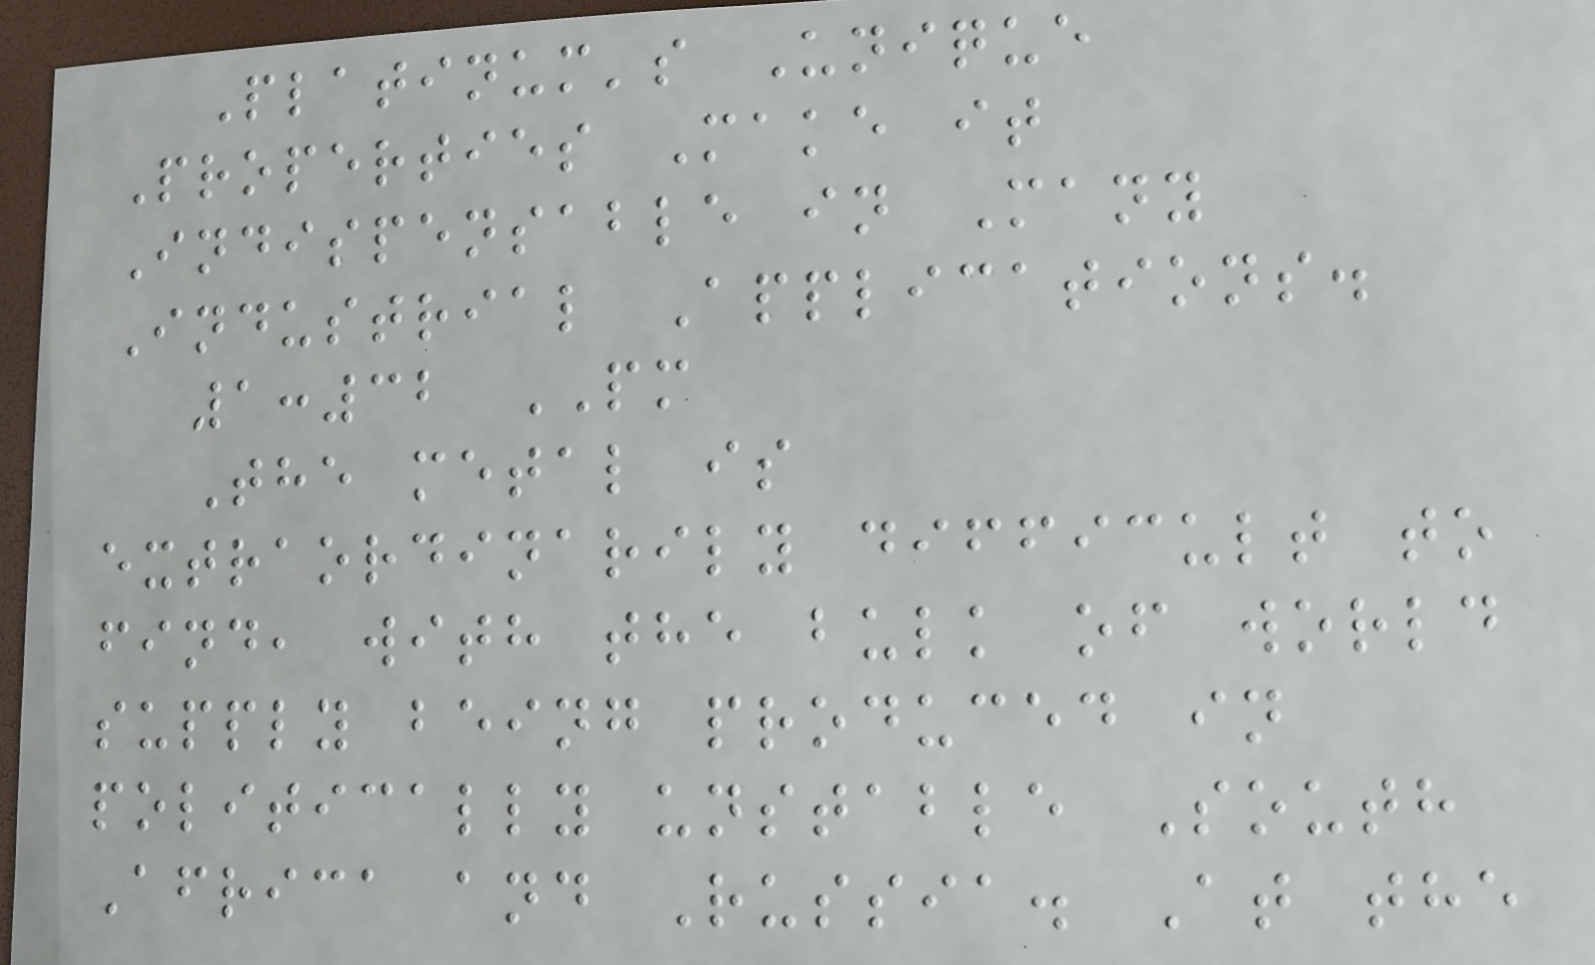Platinum's Unique
Properties Make it
Indispensable in Many
Industrial Applications.
1:32 PM
The metal is
extraordinarily difficult to
find, with the bulk of world
supply being produced in
politically unstable South
Africa and Russia. At the
